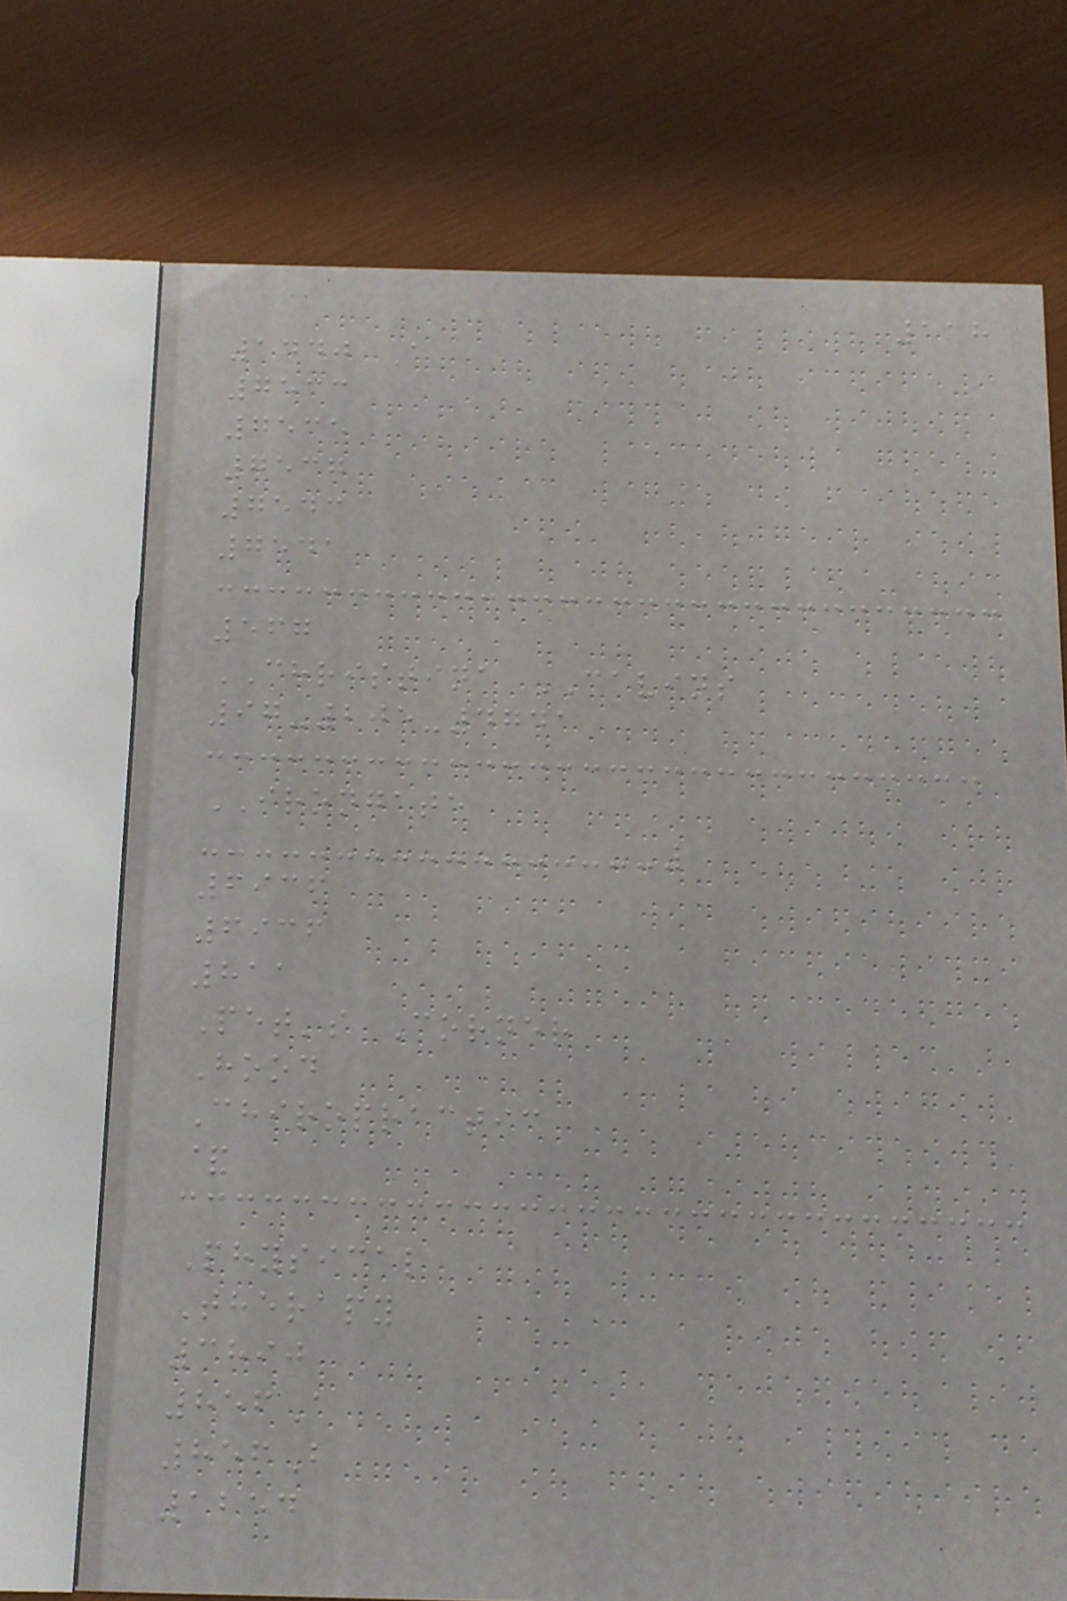118
1440 A
7533
7535
7537
7543
7541
567
CHRISTINA CAVINS
97-205-4741
IRONGATE
6936
6936
811
Pet's Corner
Hood
Chiropractic
&
Physical
Therapy
3890
856A
856B
1254
